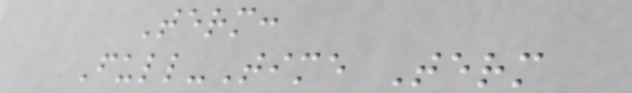Term:
Full-Time Term
